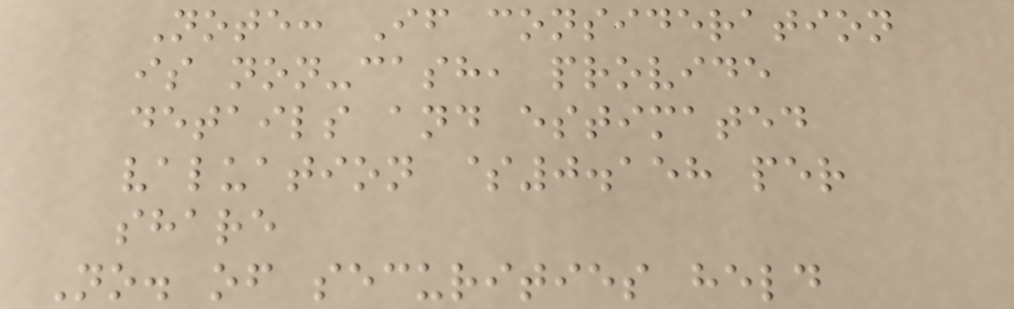Note: If consideration
is non-cash, provide
details and estimated
valuation $0.158 per
share
No. of securities held
